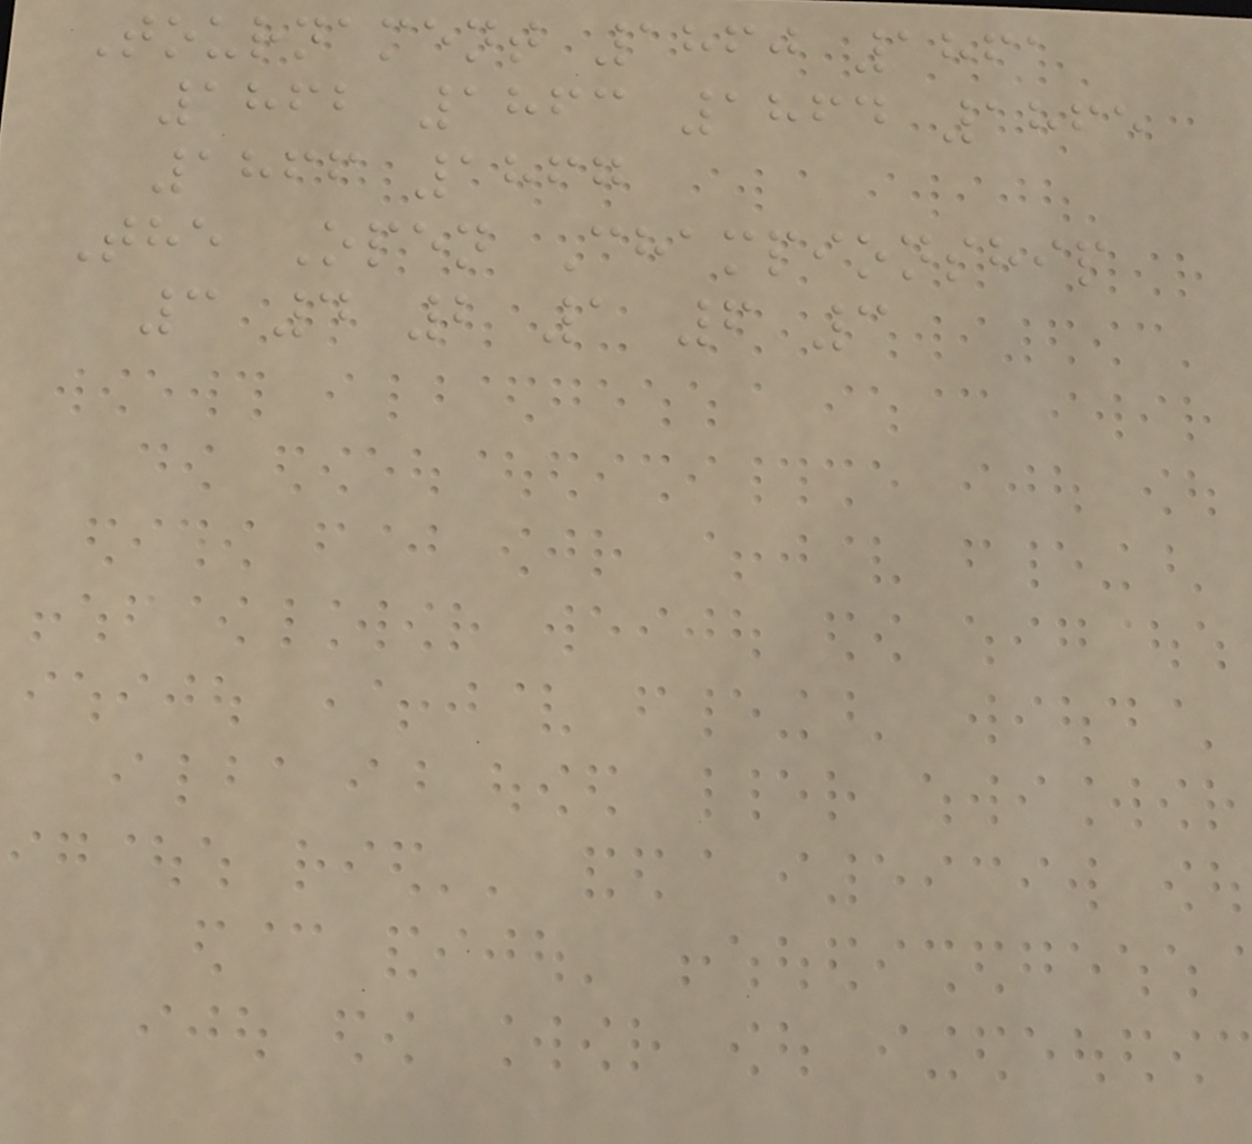Tournament 1860 1861
1862 1863 1864 1865
1866 1867
The Open Championship
3 4 2 1 6 3
